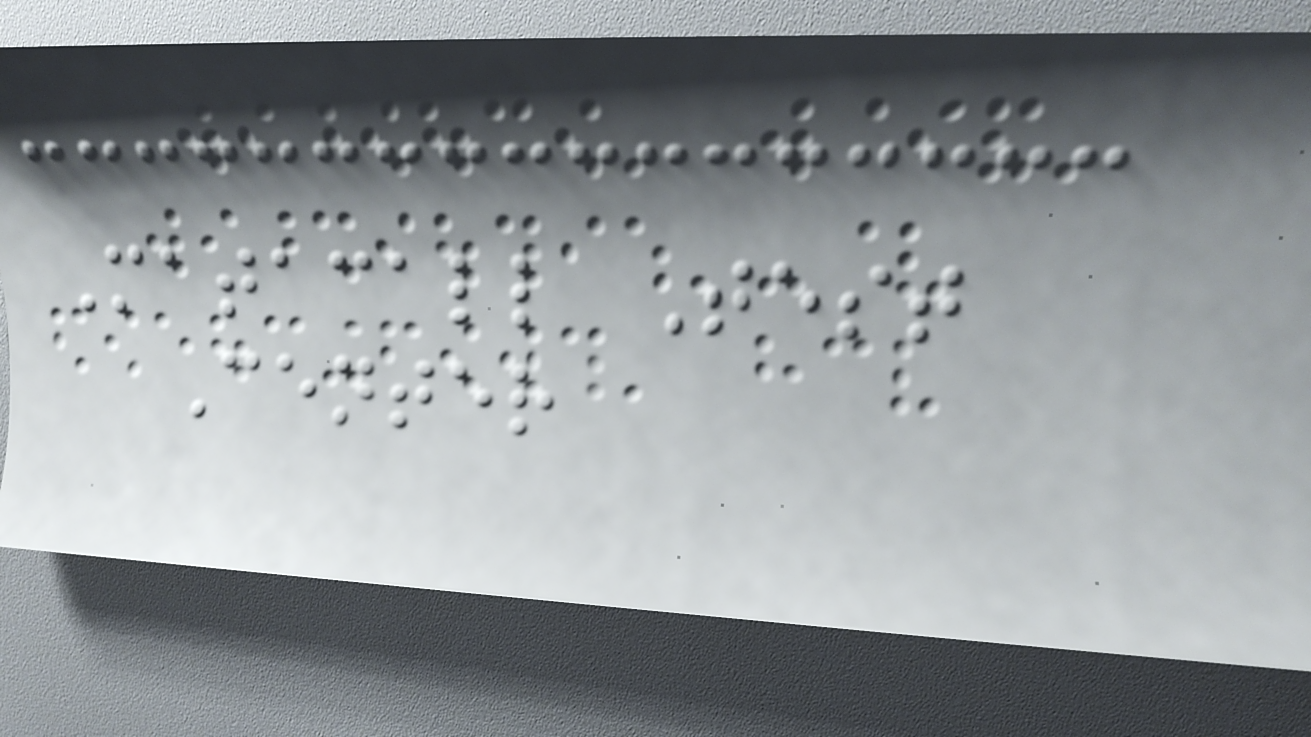Matacall Test
Center
